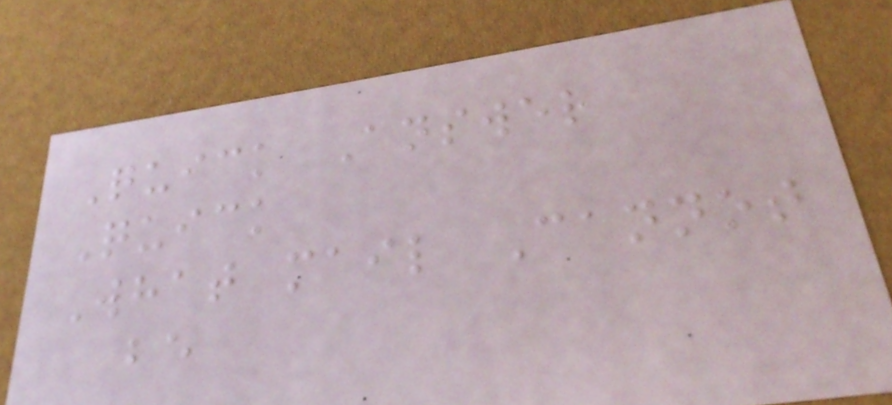Quick Answer
Quick
What mail Cannot
be
